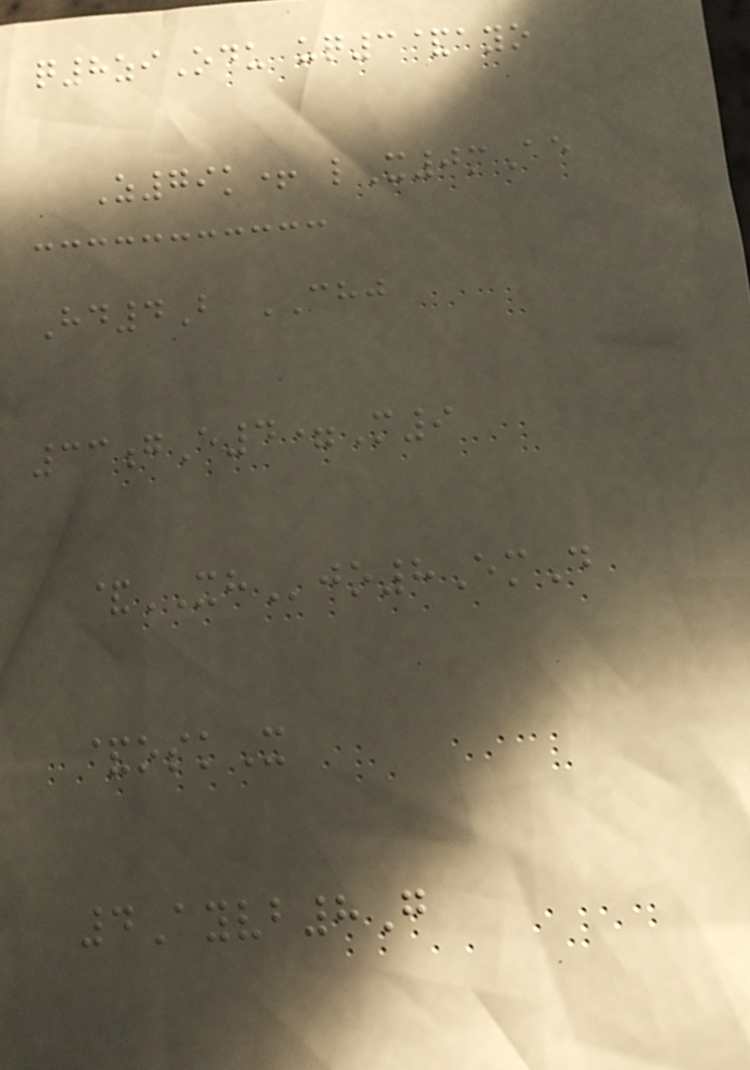q8ziOdu uq3&ayo
Z79k+ lX0mAe
Hd4B CHJ
33gE4=M9
&XHjo8EmD
&oskX
4Ayvb8G
